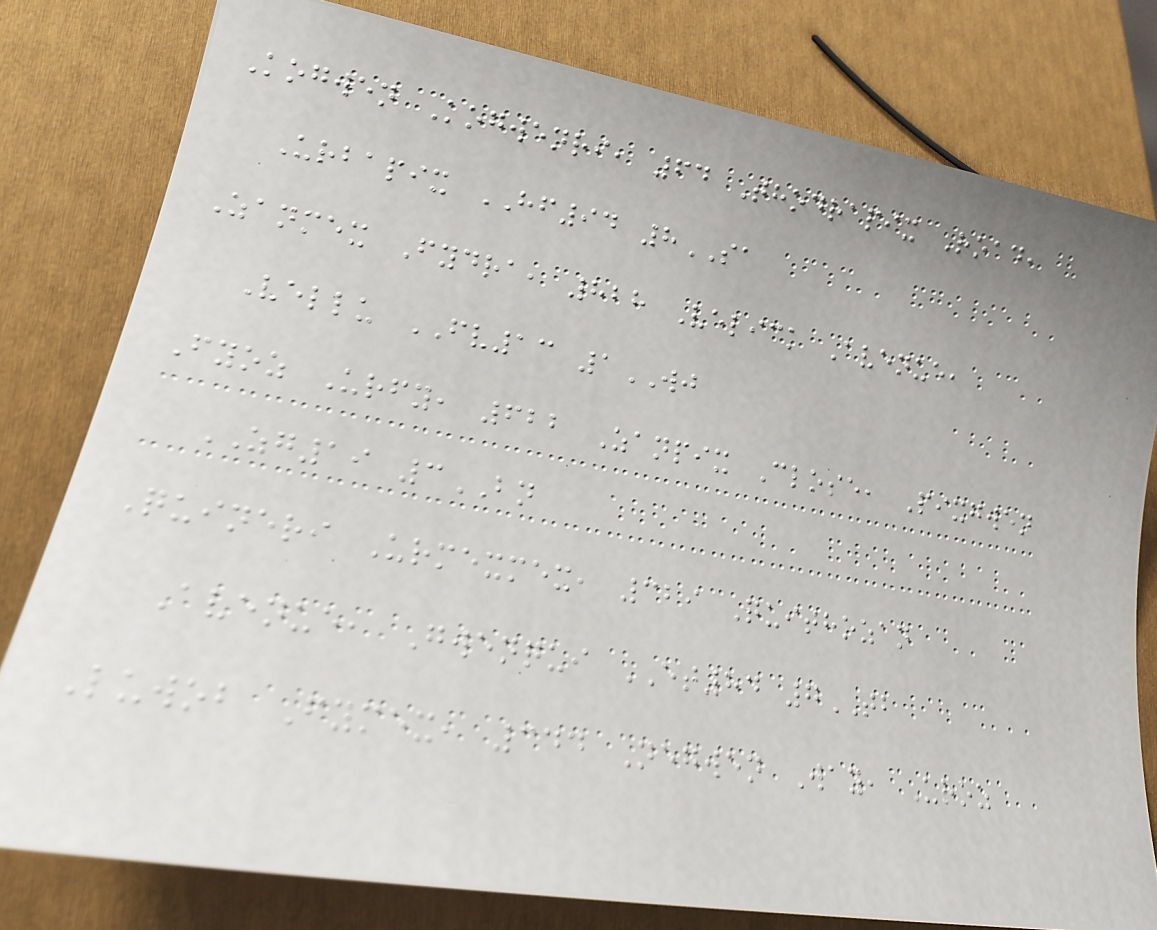Kogwen Kogwenri, 64 Thodrapix Road,
Urbapix HF94 8SA
Zanmex Fydra, 828 Velick Avenue,
Vellu FV13 1WJ
Fyoz Urfy, 622 Zanpix Close, Pixgwen
ZG19 3BN
Quineri Urmexmex, 329 Quithozan
Avenue, Gwenqui ET84 7TB
Luwob Fymex, 344 Negwen Way, Uroz
